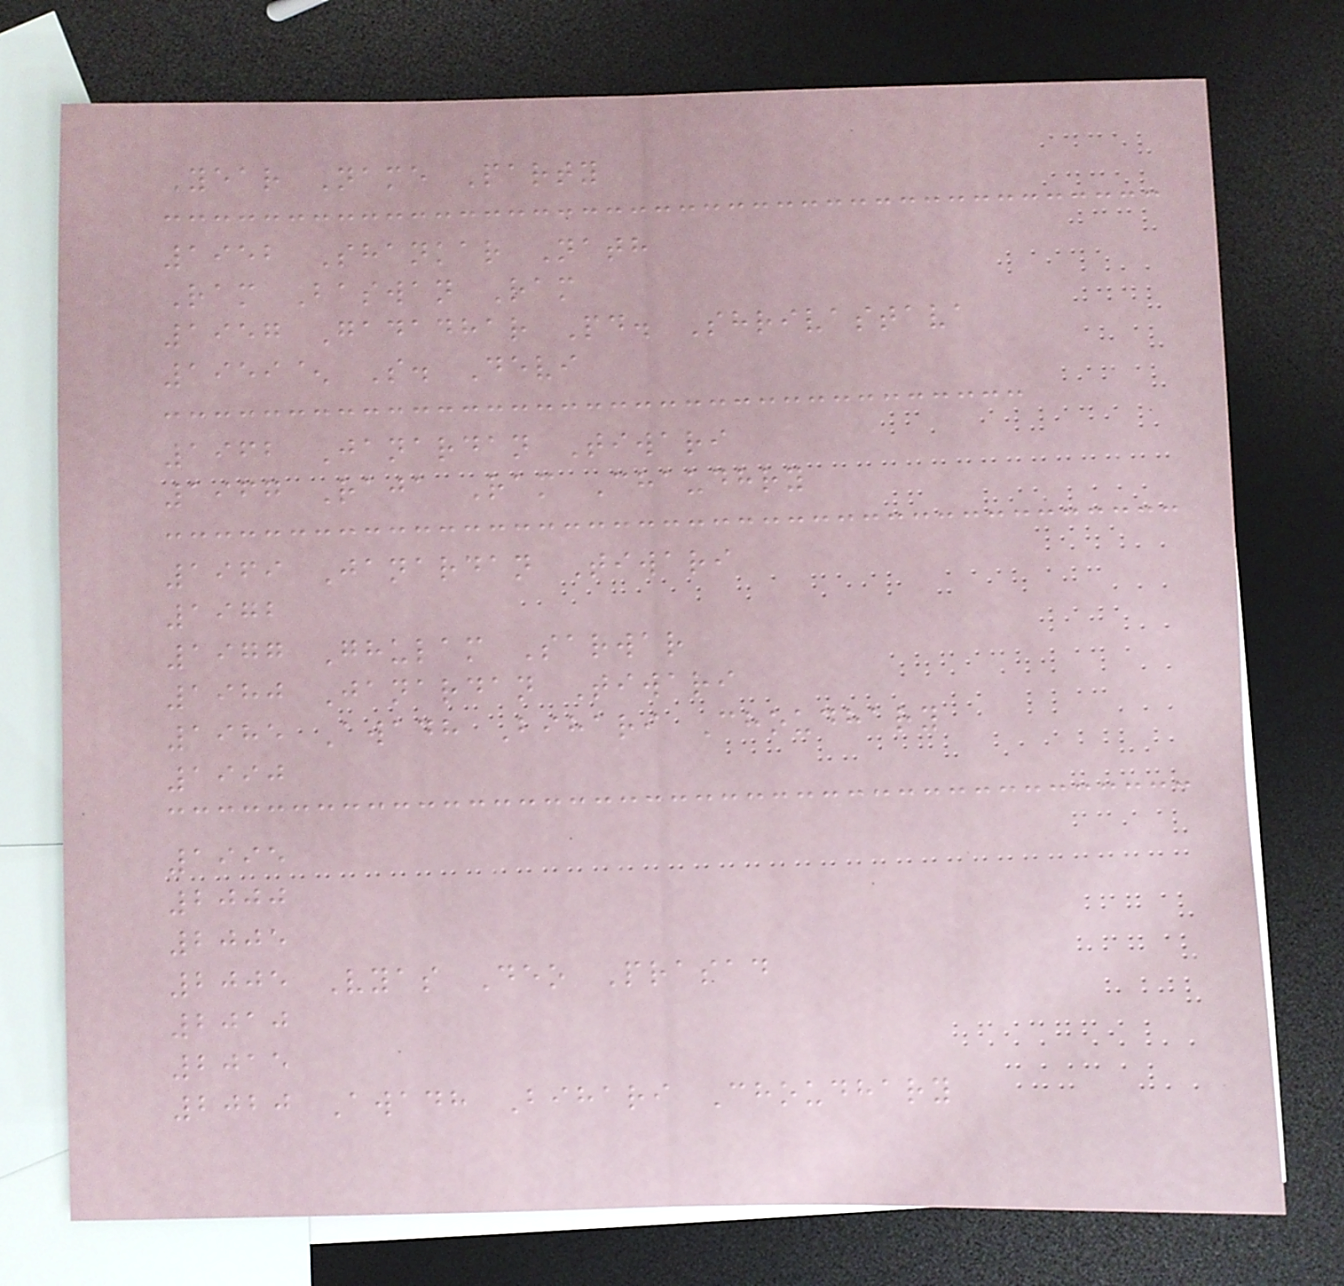Year Name Party
1952 Shankar Nath
Ram Baswan Ram
1957 Gadadhar Pd. Shrivastava
1959^ S. Devi
1962 Janardan Tiwari
1967 Raja Ram Chaudhry
1969 Janardan Tiwari
1972
1977 Ghulam Sarwar
1980 Janardan Tiwari
1985 Awadh Bihari Choudhary
1990
1995
2000
2005
2005 Vyas Deo Prasad
2010
2015
2020 Awadh Bihari Choudhary
